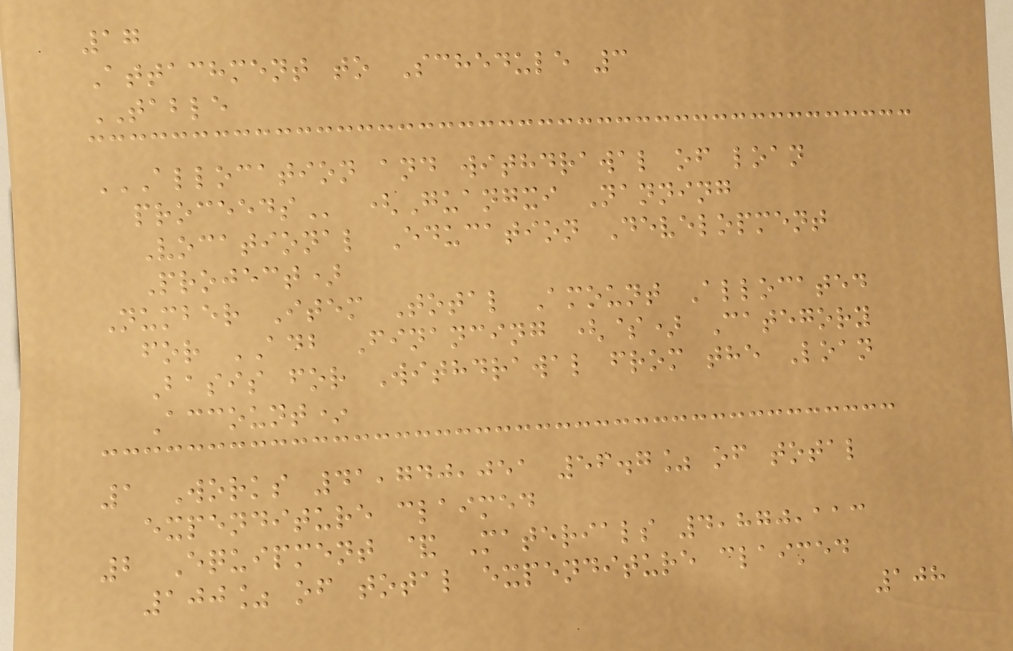17
Attachment to Schedule 3
TABLE
ALLOCATION AND WITHDRAWAL OF LOAN
PROCEEDS (Guangxi Nanning
Vocational Education Development
Project)
Number Item Total Amount Allocated
for ADB Financing ($) Category
Basis for Withdrawal from the Loan
Account*
1 Works 41,740,051 56.7% of total
expenditure claimed
2 Equipment & Materials 4,870,113
100% of total expenditure claimed
108
